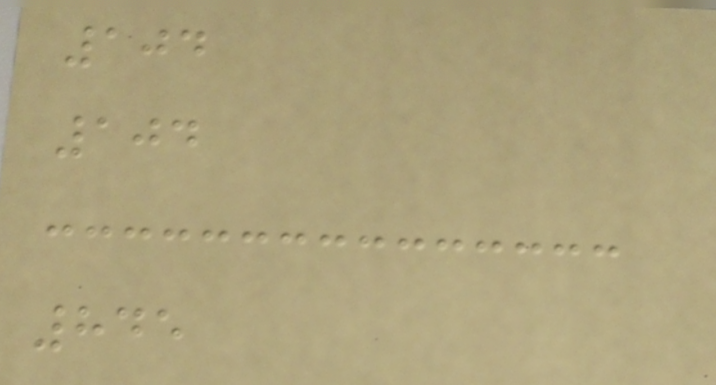104
104
845
